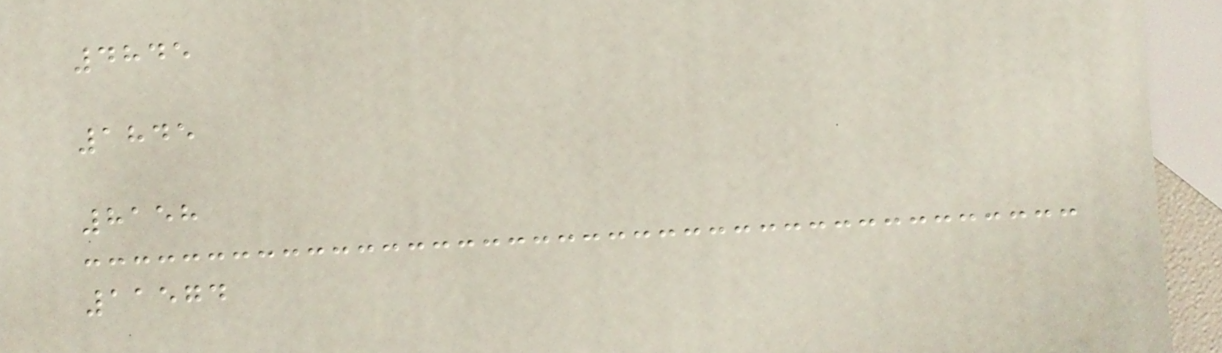4845
1845
8158
11574
